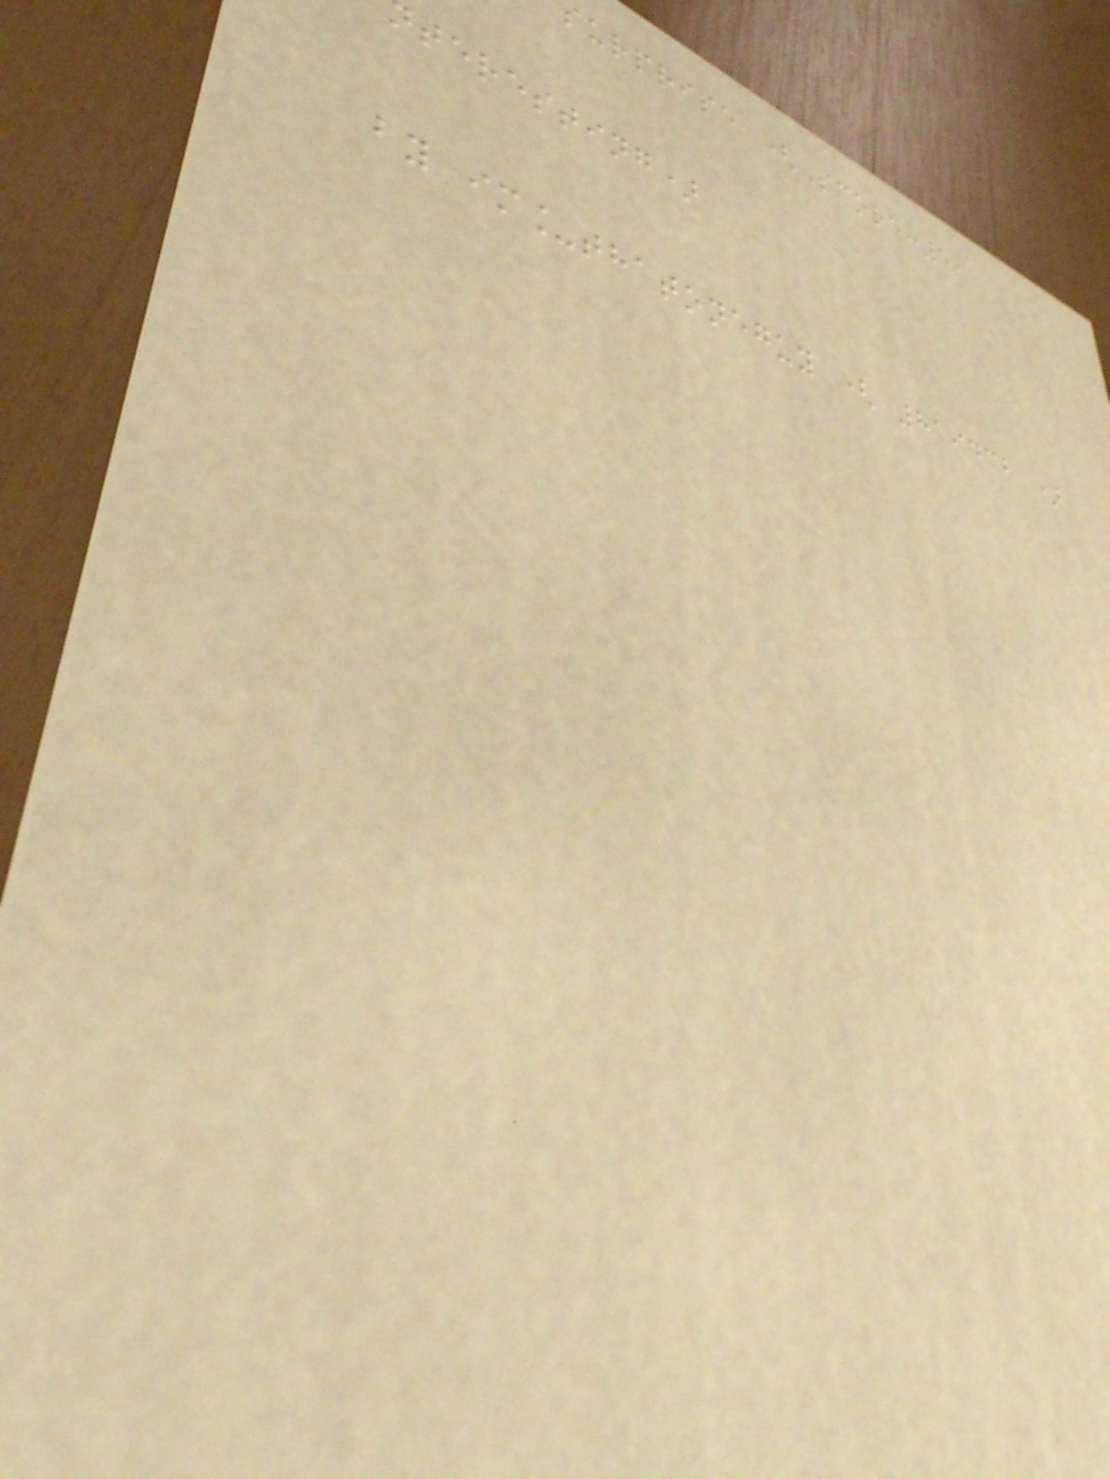surprise (Score:5,
teresting)
by im_thatoneguy ( 819432 )
